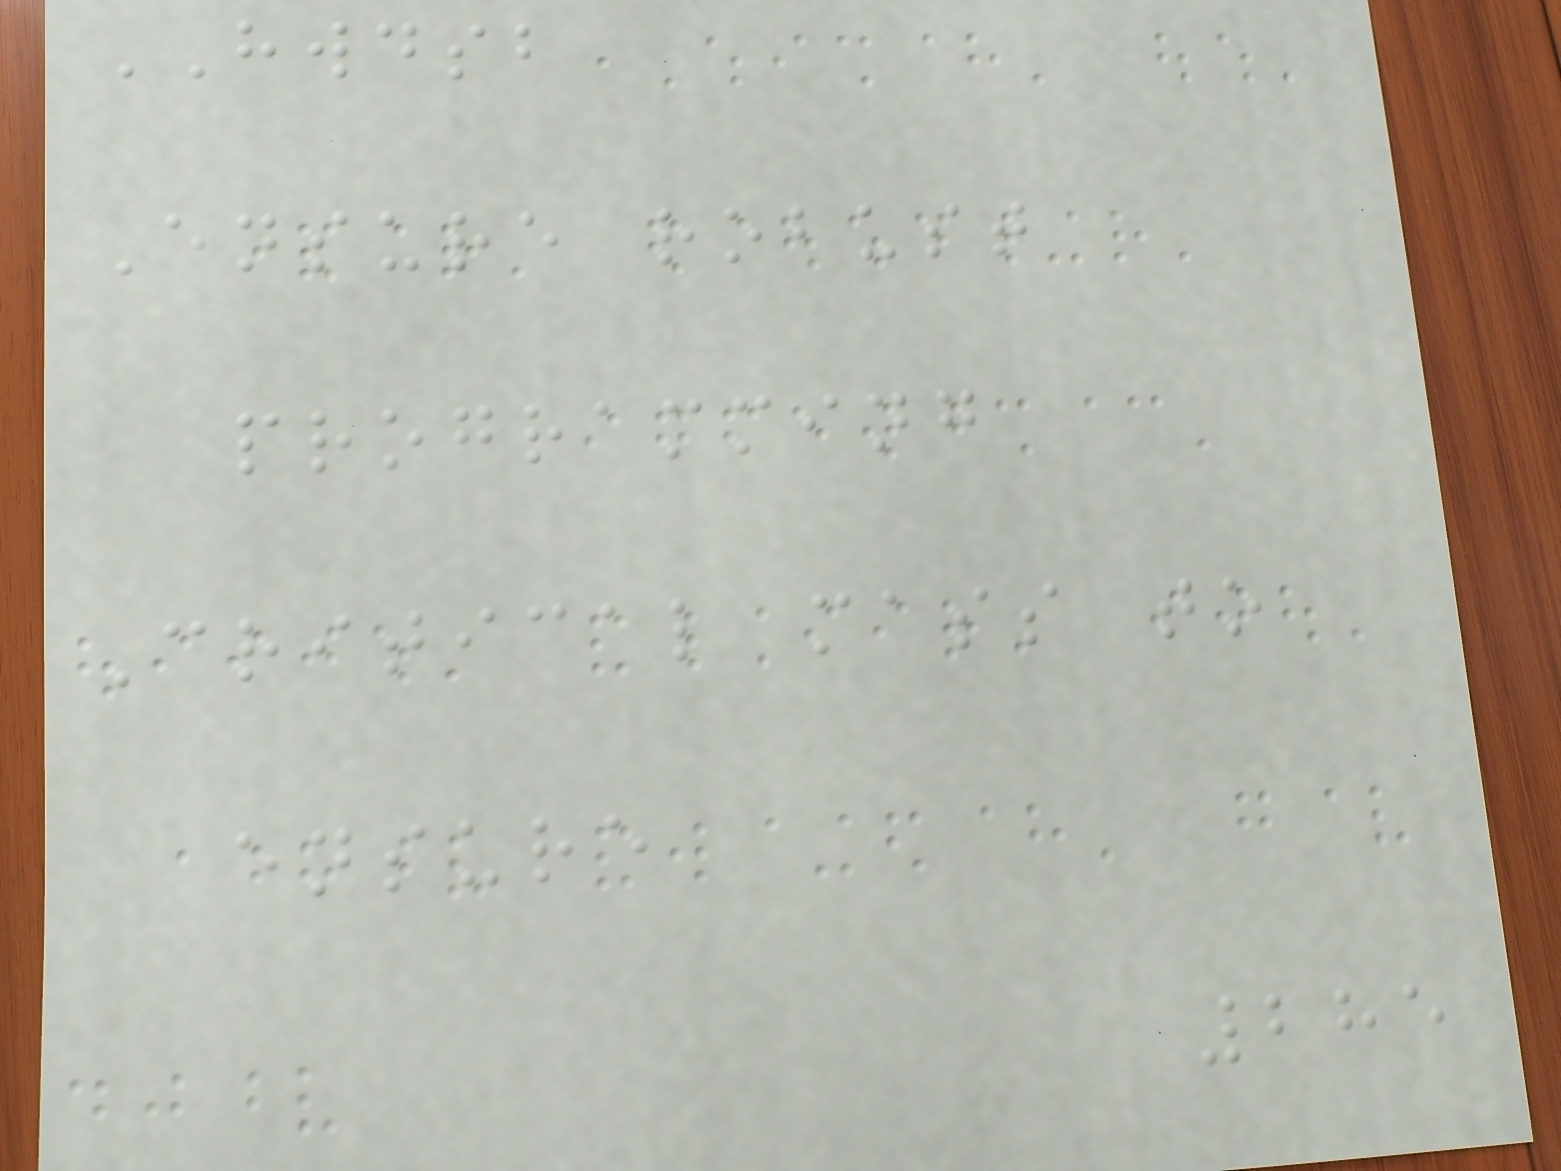HWDSB
Ensure robust
programming
Critical mass to
ensure
285
